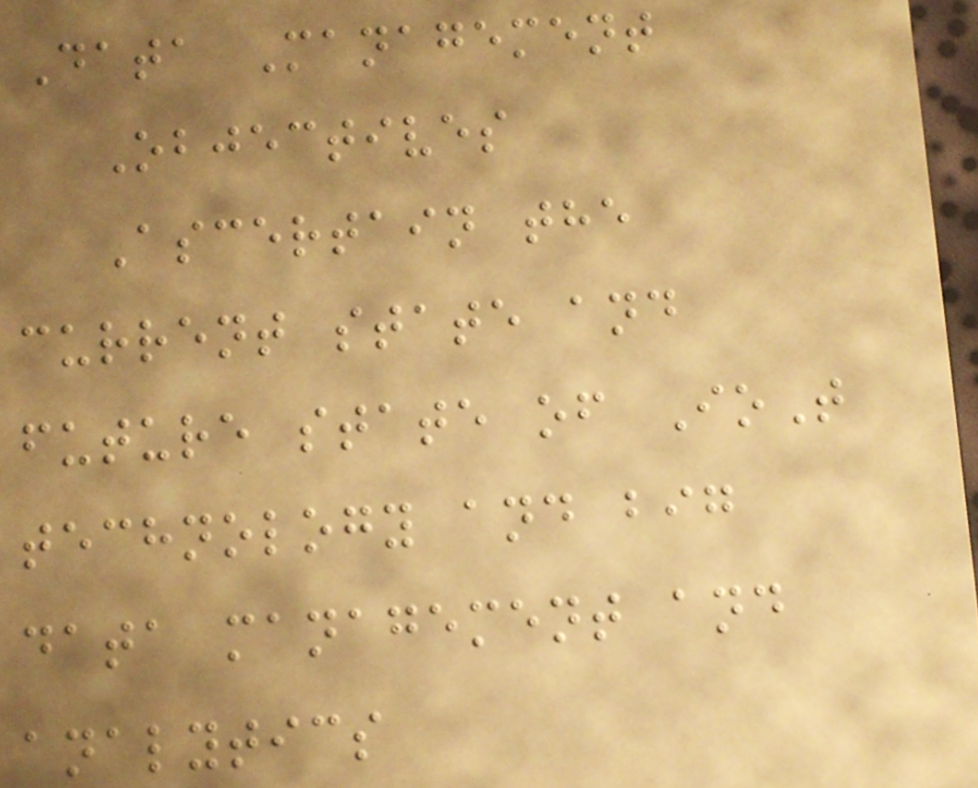Data Management
Objectives
Ascertain the
current state and
future state of IoT
technology and big
data management and
analytics
